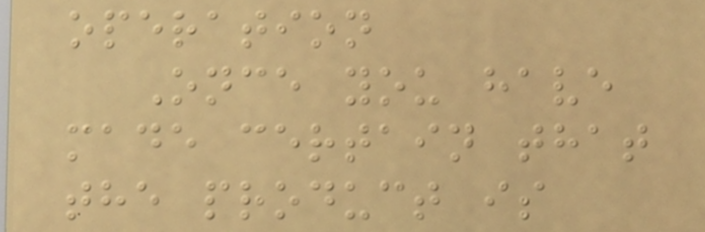operation
Once you have
made certain that
the product is
